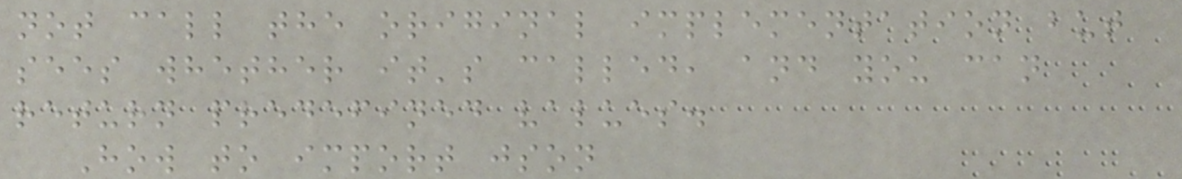not call the original implementation but
sees whether it's called, and you can
return predefined values.
How to import json
